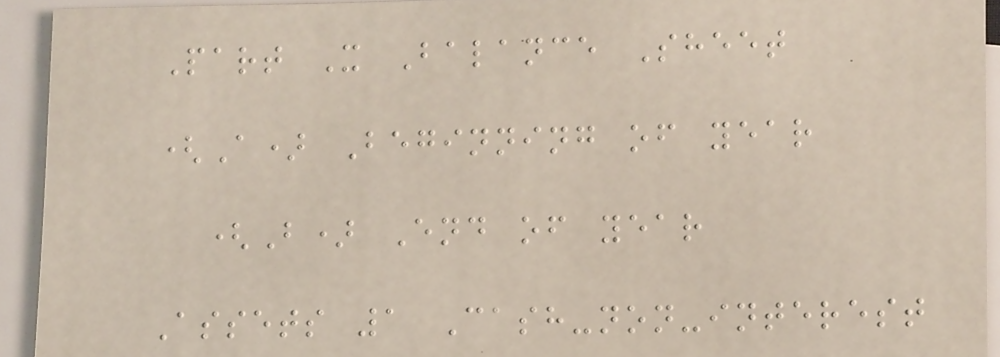Part X Balance Sheet
(A) Beginning of year
(B) End of year
Assets 1 Cash-non-interest
